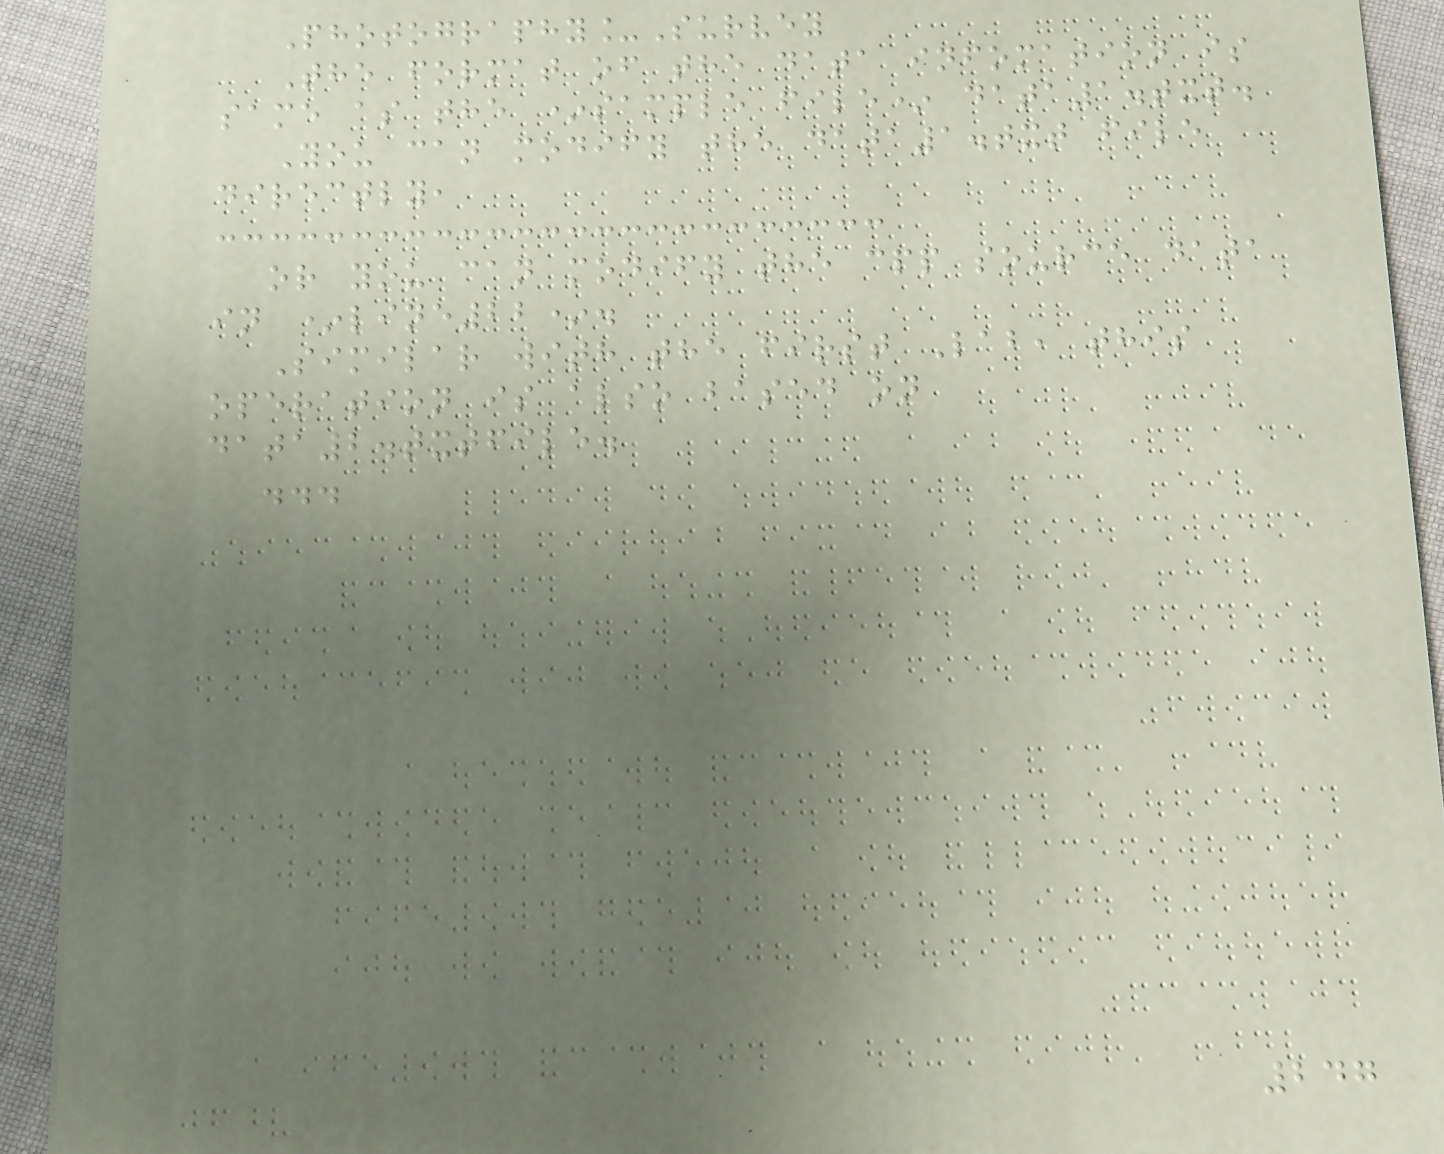Photography_Survey
The format of the data infomation is
same as the *sample file* data1.txt.
You can modify the data1.txt file
directly,
or you can modify the cpp source data
in *line22*.
Similar with the first Lab, this
operation is also based on
data2.txtfile.
...
247
